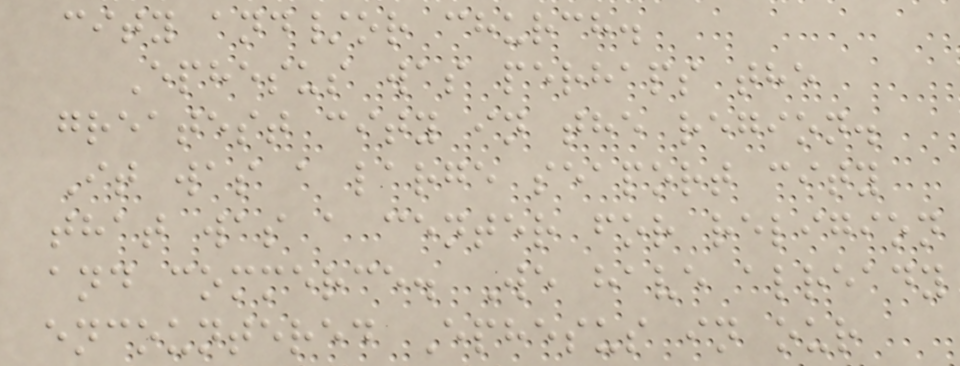city and/or church.
Ephesus was perhaps the
greatest city in the region.
It was a large seaport city
that was a center for religion
and commerce. We have already
encountered Ephesus in our
